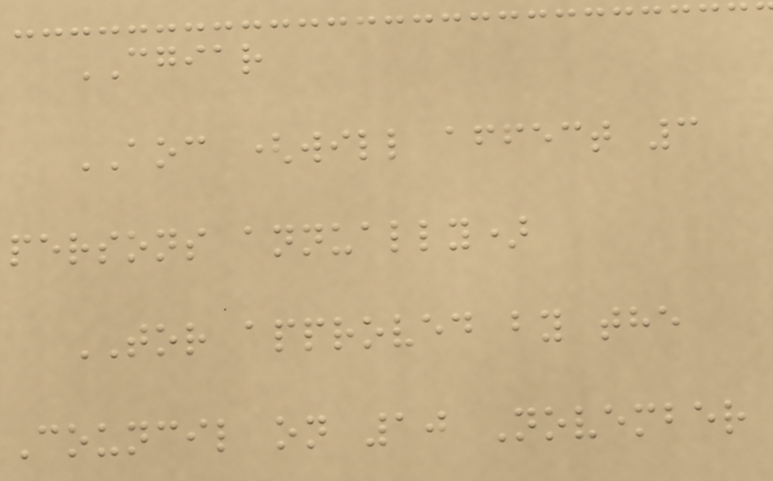CGIAR
AOC (will affect 3
persons annually)
TOR approved by the
Council on 10 November
